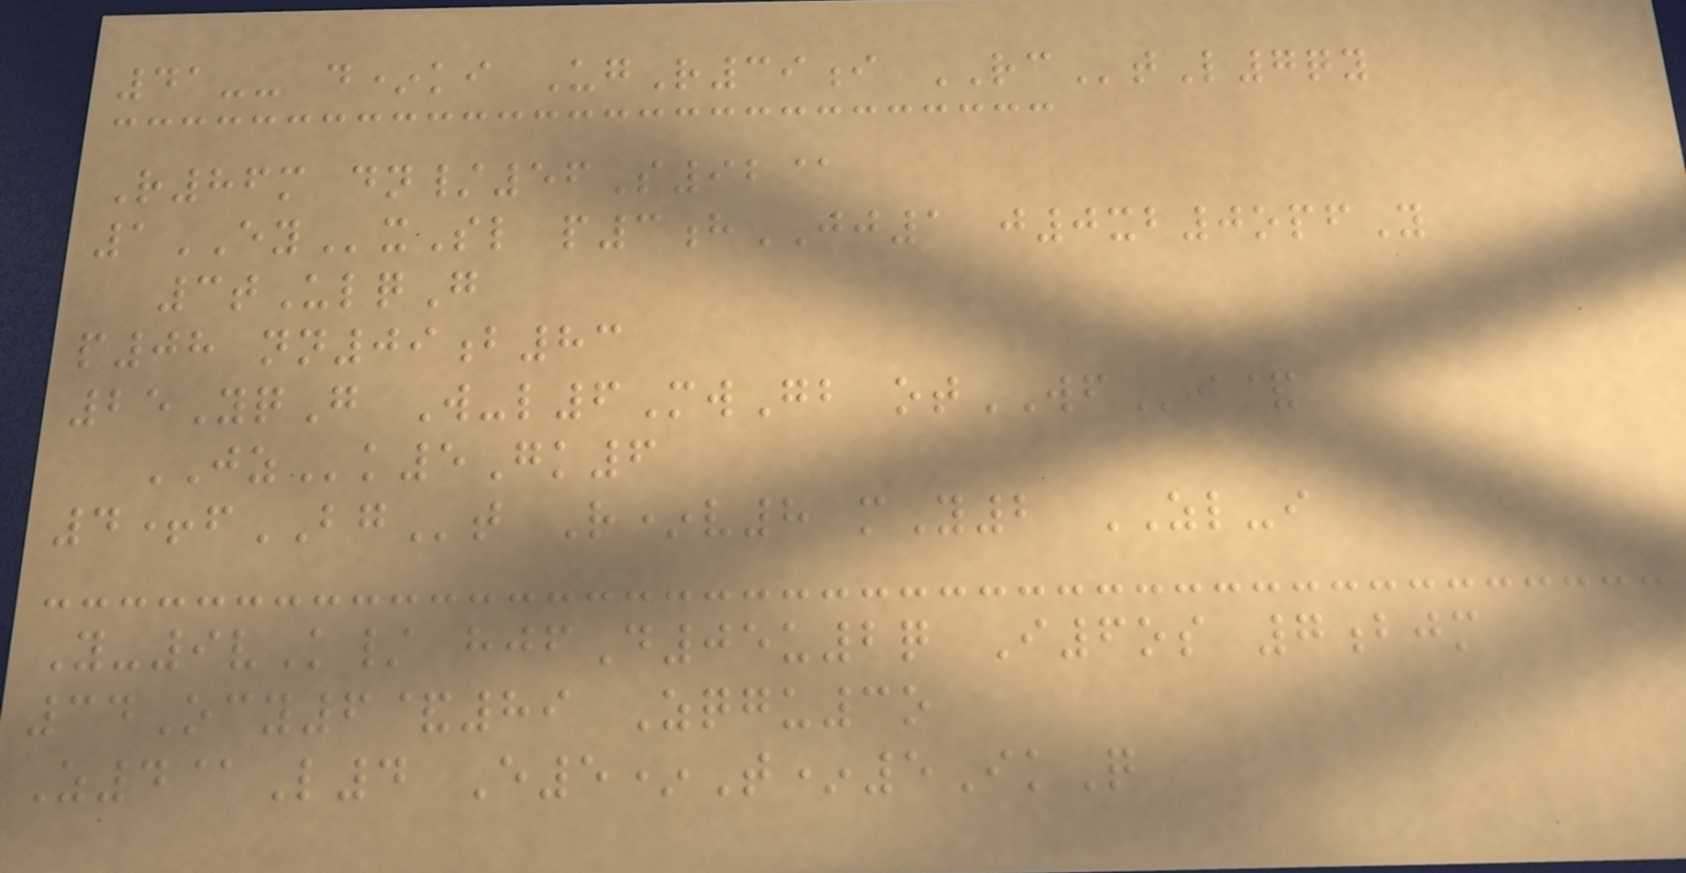41-- d*ki UgR39i RCtL7qy
R86m dn/56S92@
1EYxSl p3hJJ1 j0xb0opfY
3tUlqG
p08 nn09b83
25YqG W-l6MwGb otWFi&
JZk5Gk6
4+fBGt R*v8 mY2 ZL-i
Y-9vK/ hjfD05u2q I6os 7bjm
34Ocy6&89 Zqgu3o
Z4@L4 E5*T*5IkQ
